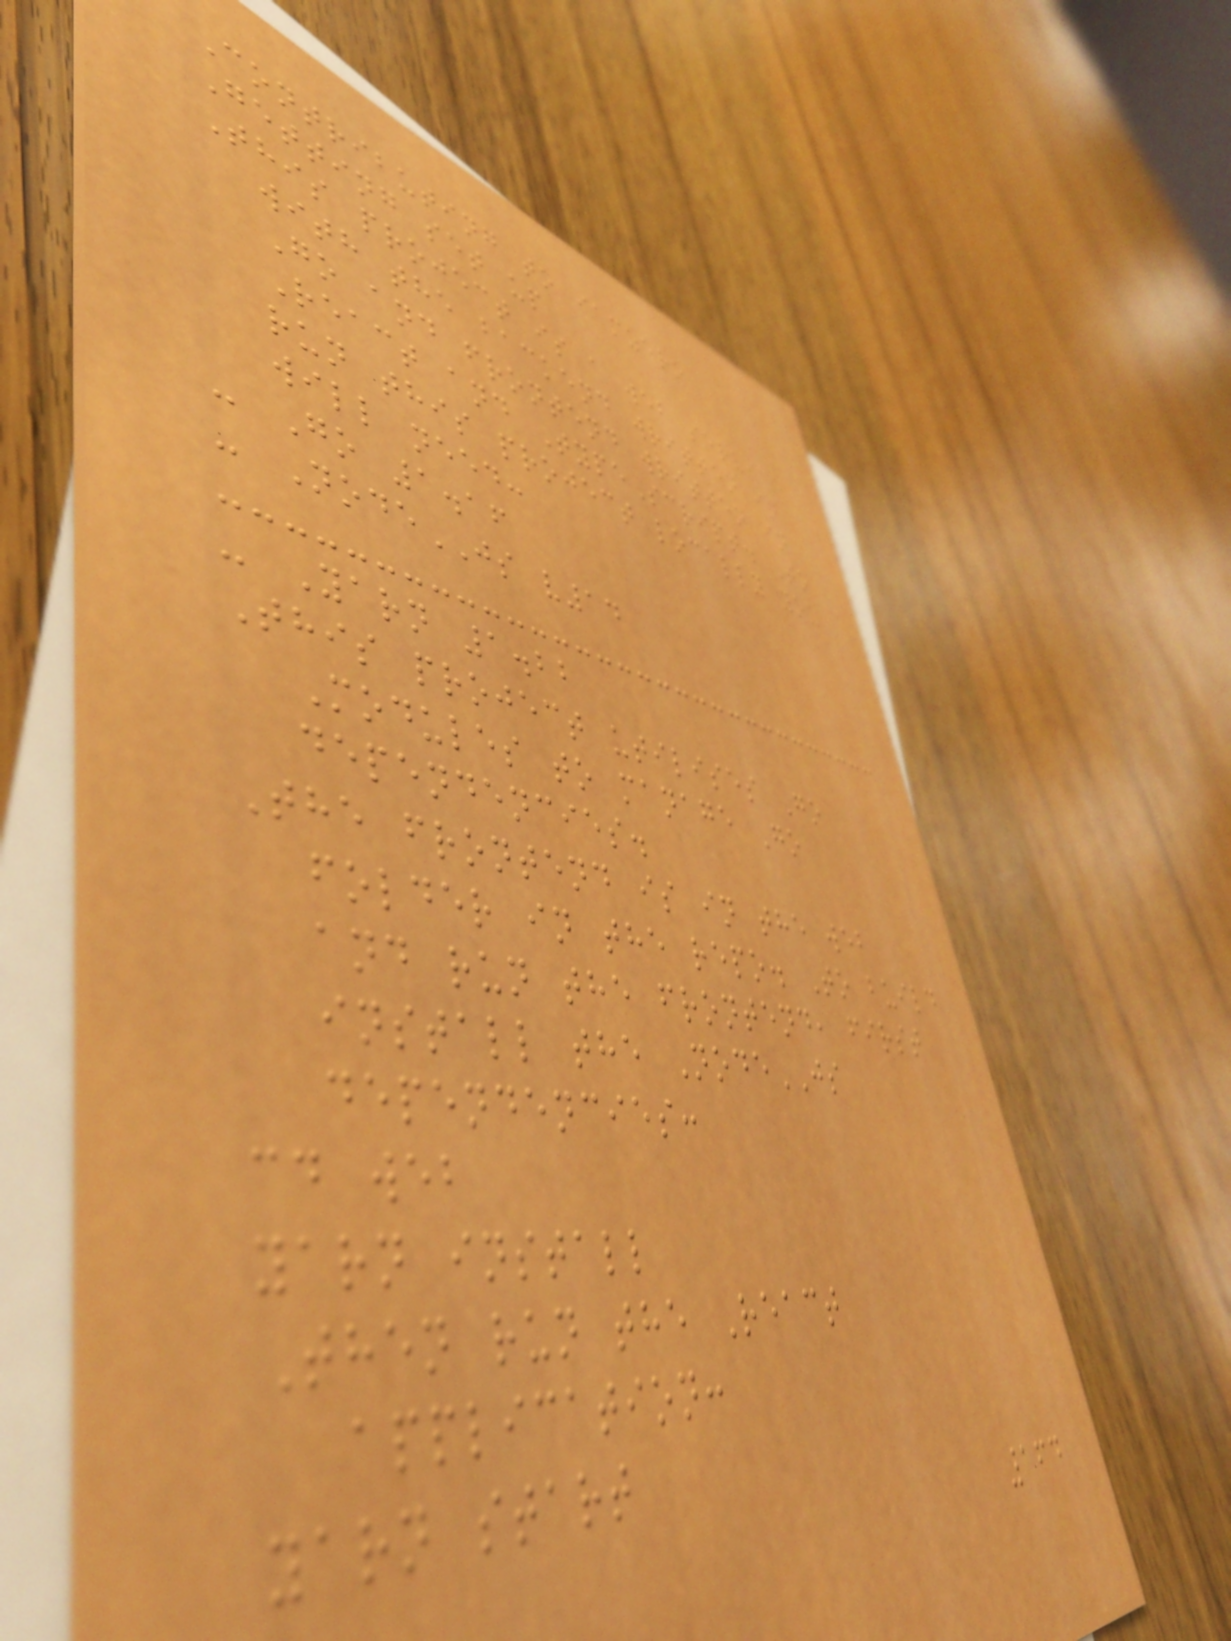Contributing to iamzero
Getting set up
This project is a web service
with the backend written in
Go and frontend written in
React and TypeScript. To
run this project locally you
will need:
- Go 1.16
- NodeJS v14
- Yarn 1.22
This project utilises Go
Modules to manage Go
dependencies.
The frontend is in the web
folder in the repo. To build
and run the frontend, first
install the NodeJS
dependencies:
cd web
yarn install
Then run the React
application:
yarn start
164
